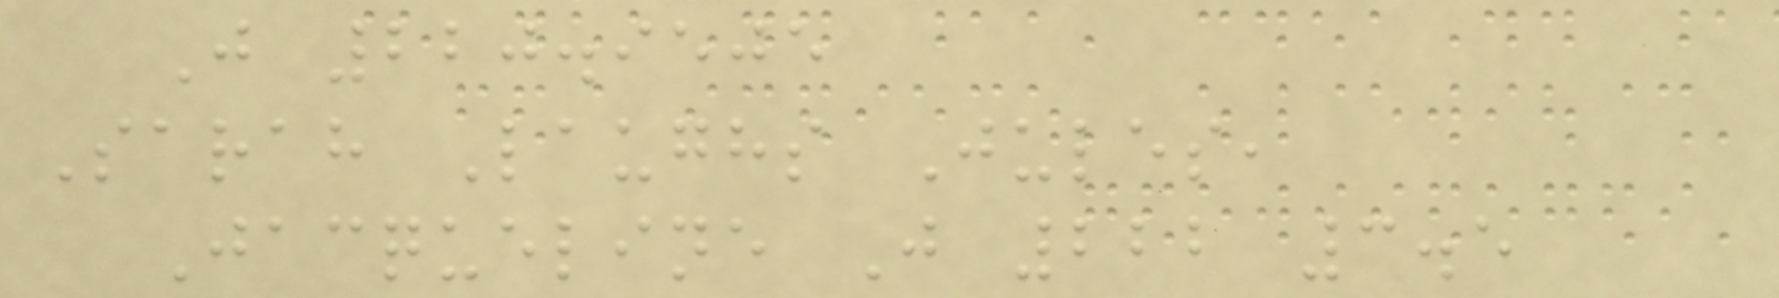J 220.9505
Sarah Laughs Jules,
Jacqueline J 222 3.5
